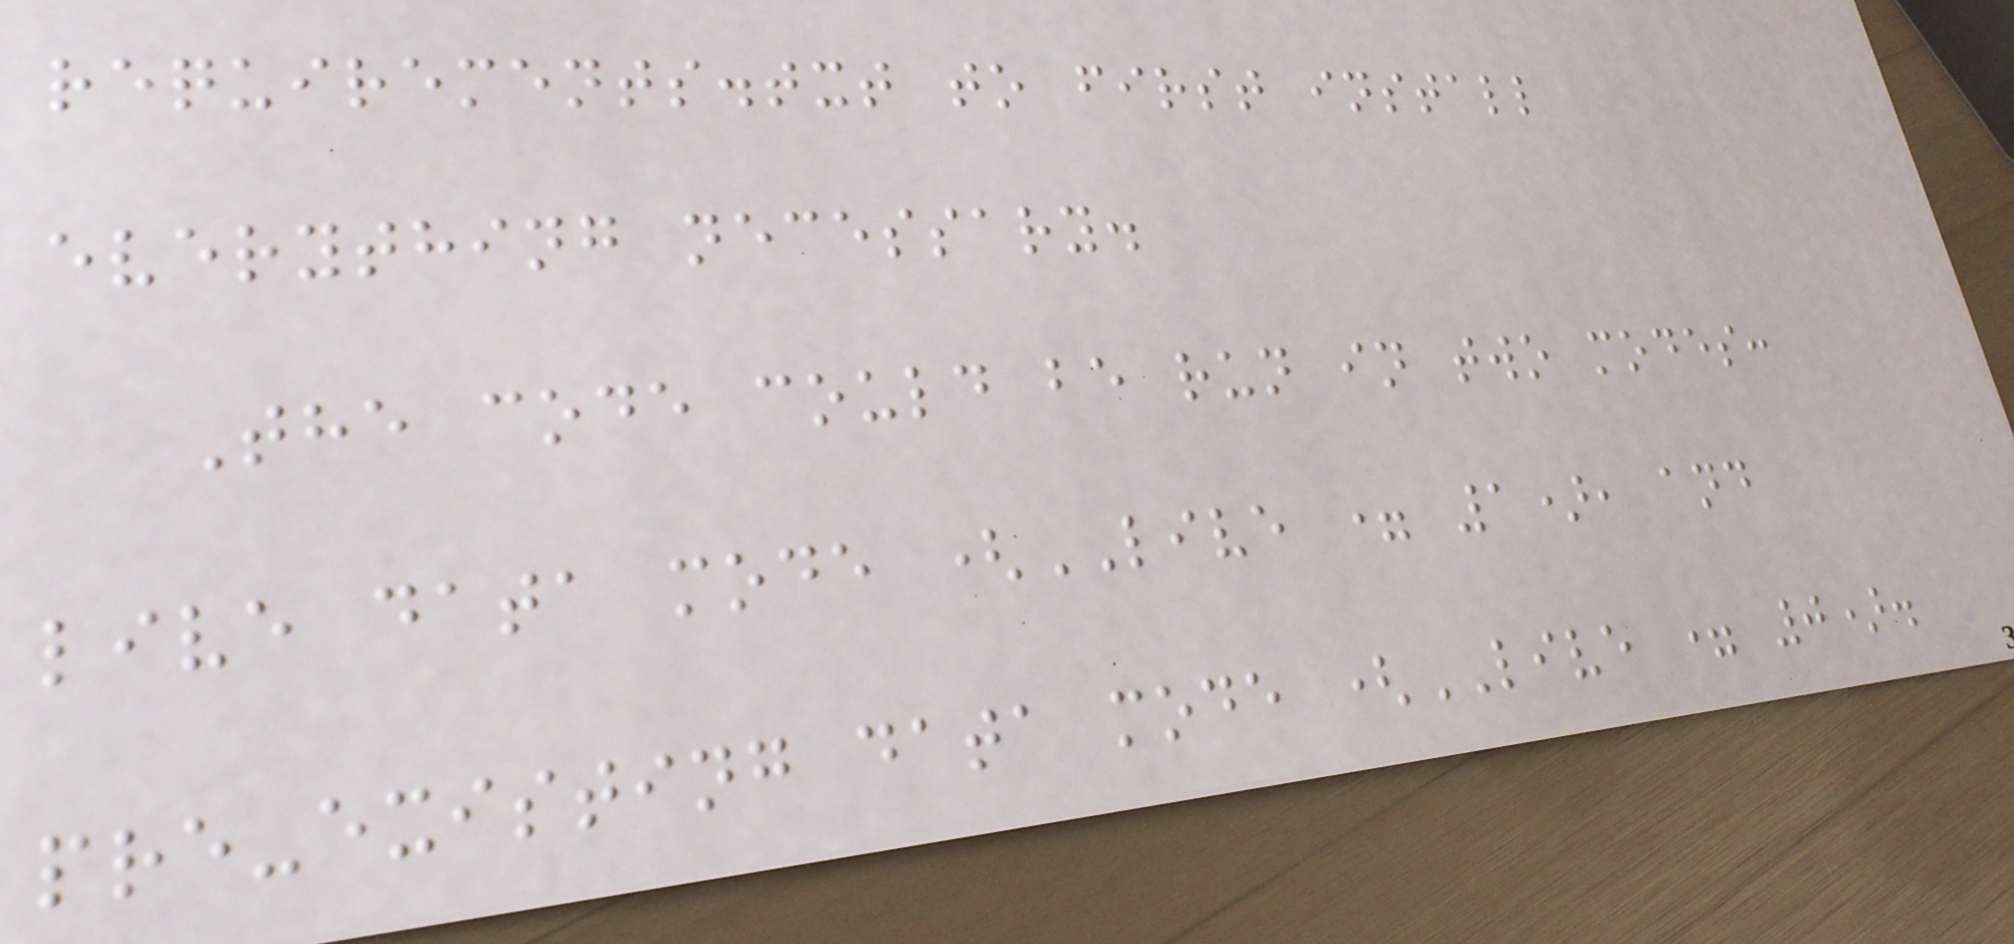requirements.txt to first install
everything necessary.
The code could be run in two modes:
live data mode (LIVE = 1), and
pre-existing data mode (LIVE = 0).
